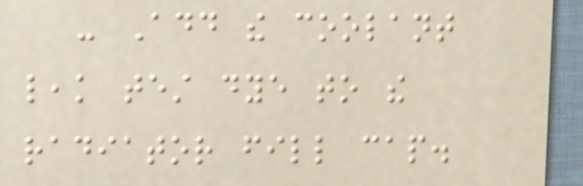- Add the coolant
leak test dye to the
radiator fill cap.
